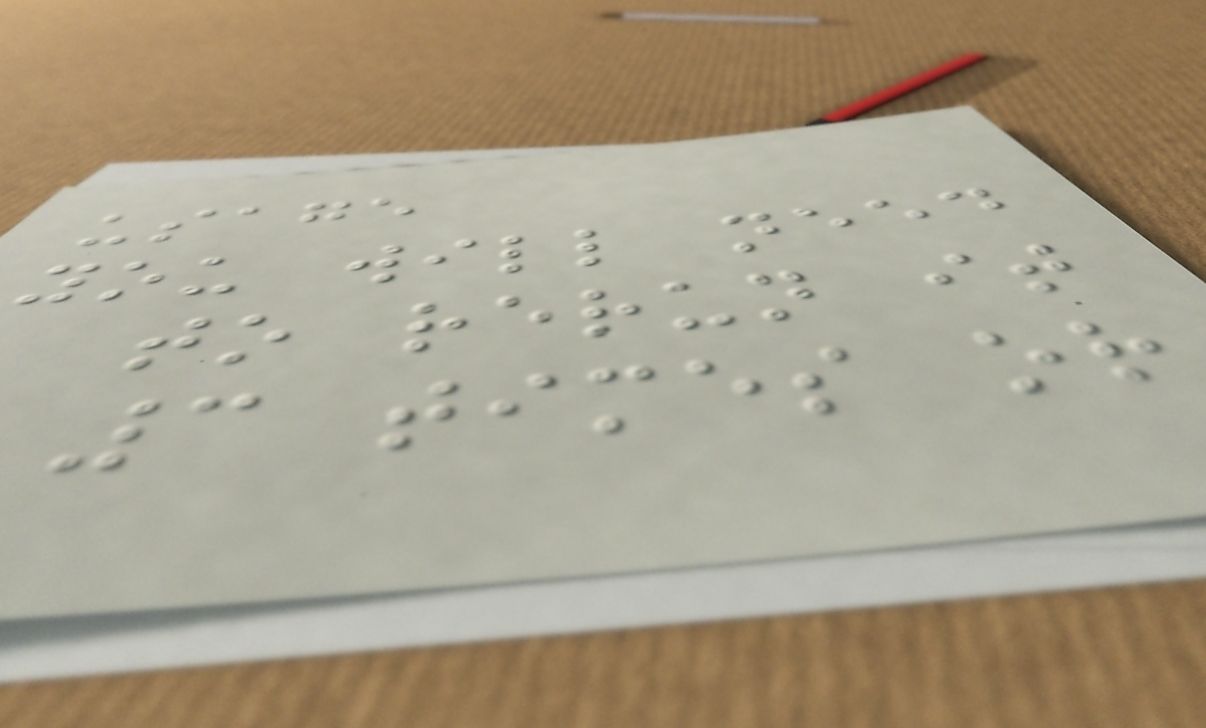usage
you will need
to rerun it
3 times or
